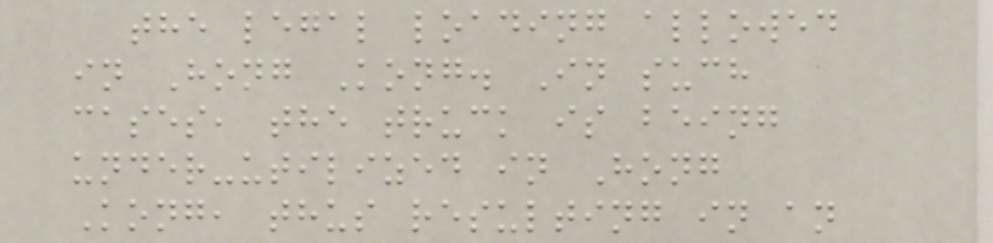the legal loading allowed
in Hong Kong. In such
cases, the truck is being
under-utilized in Hong
Kong, thus resulting in an
